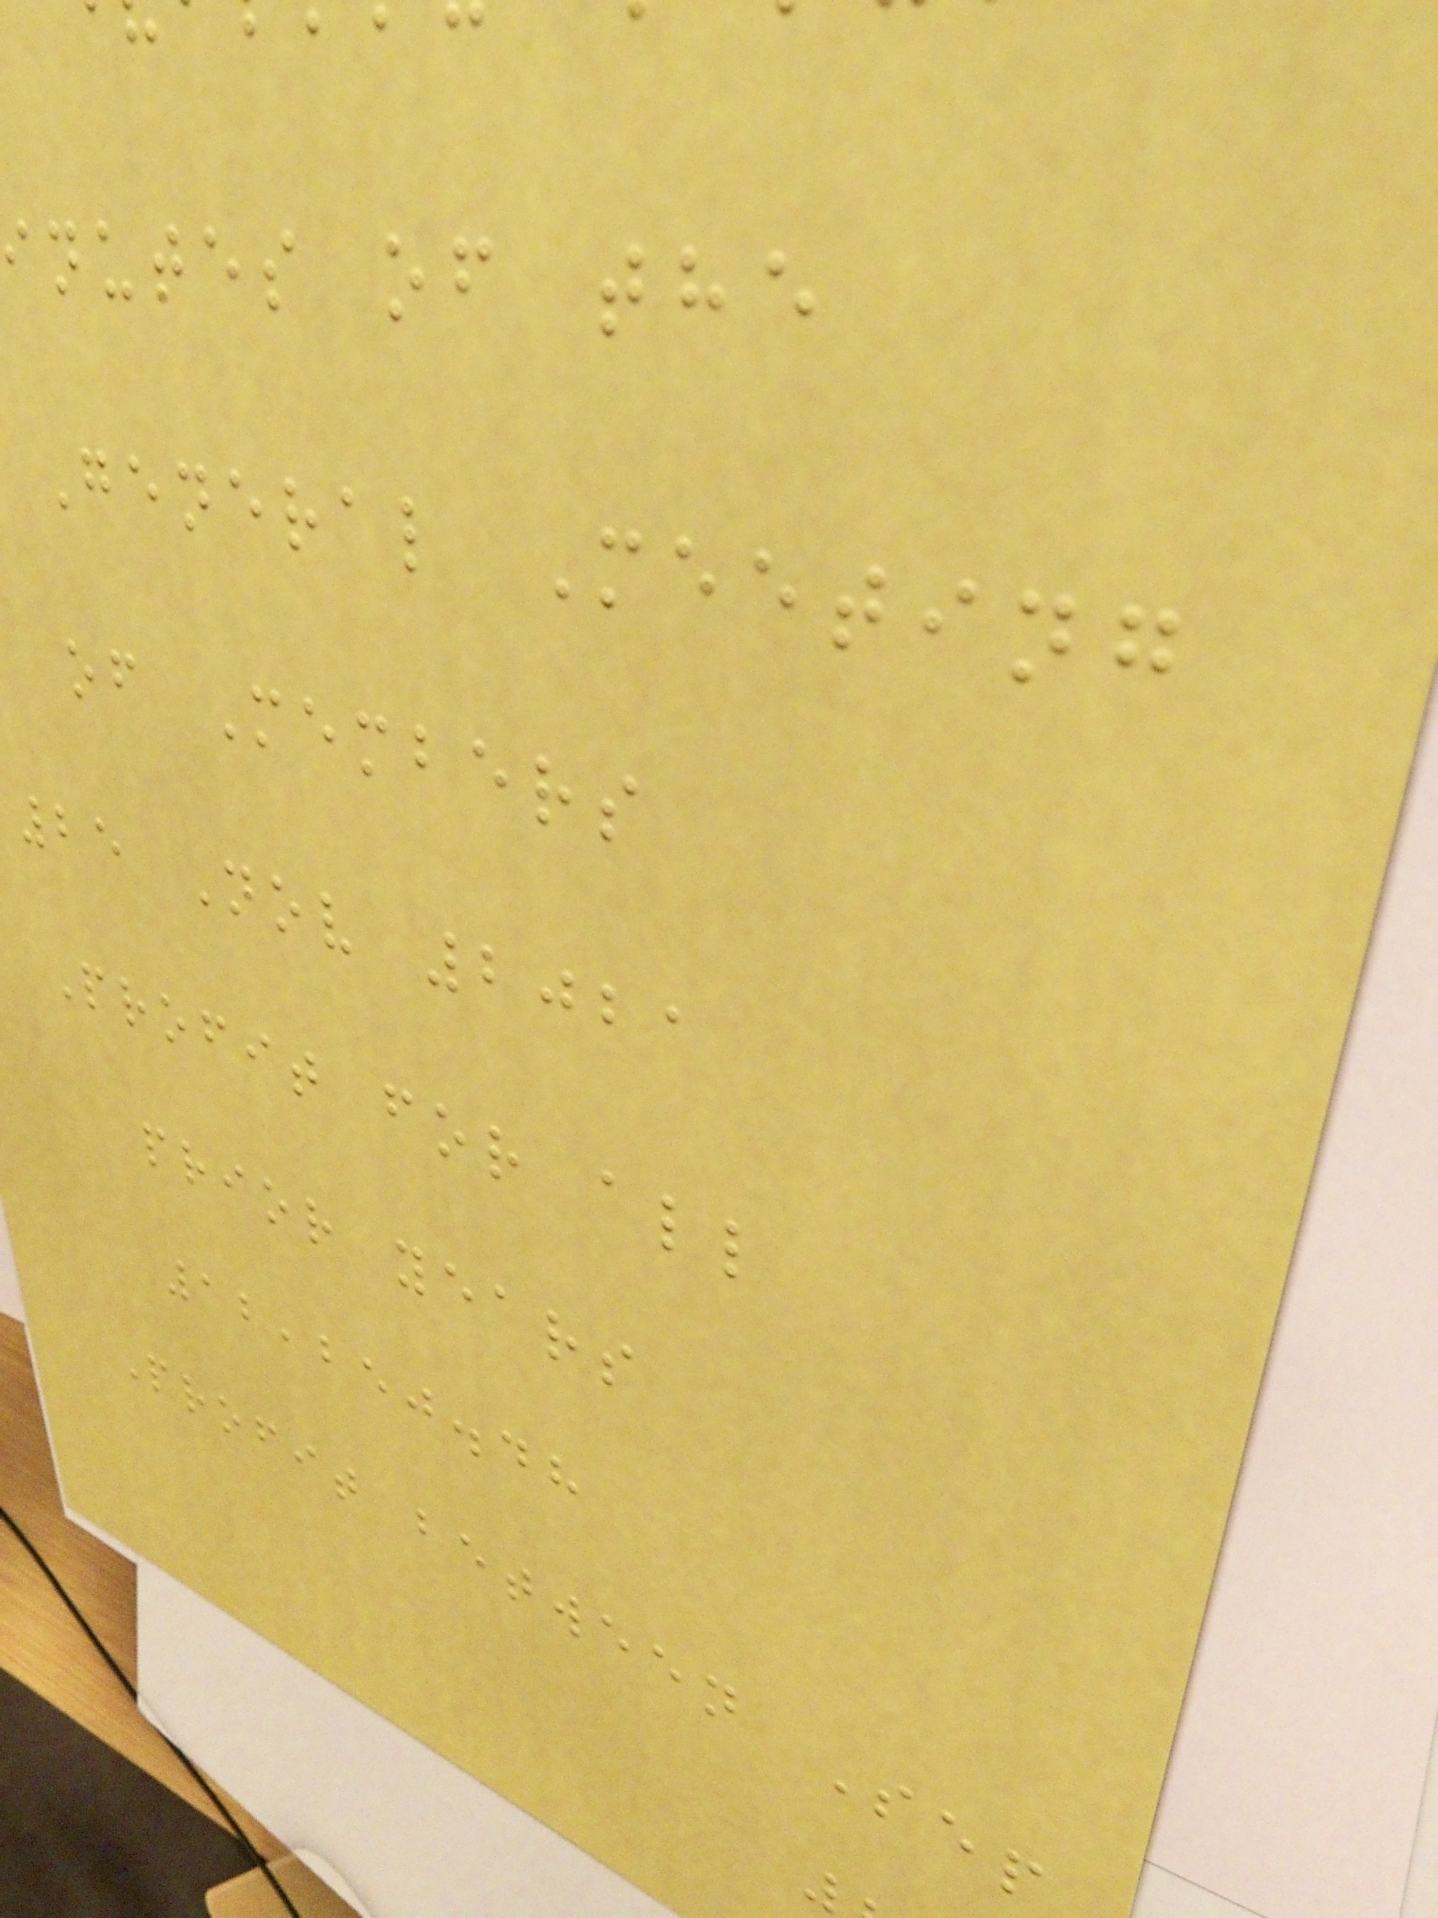nutes of the
General Meeting
of Members
25 Nov 2021
Profit for all
prior years
12,250.48
Profit between Sep
